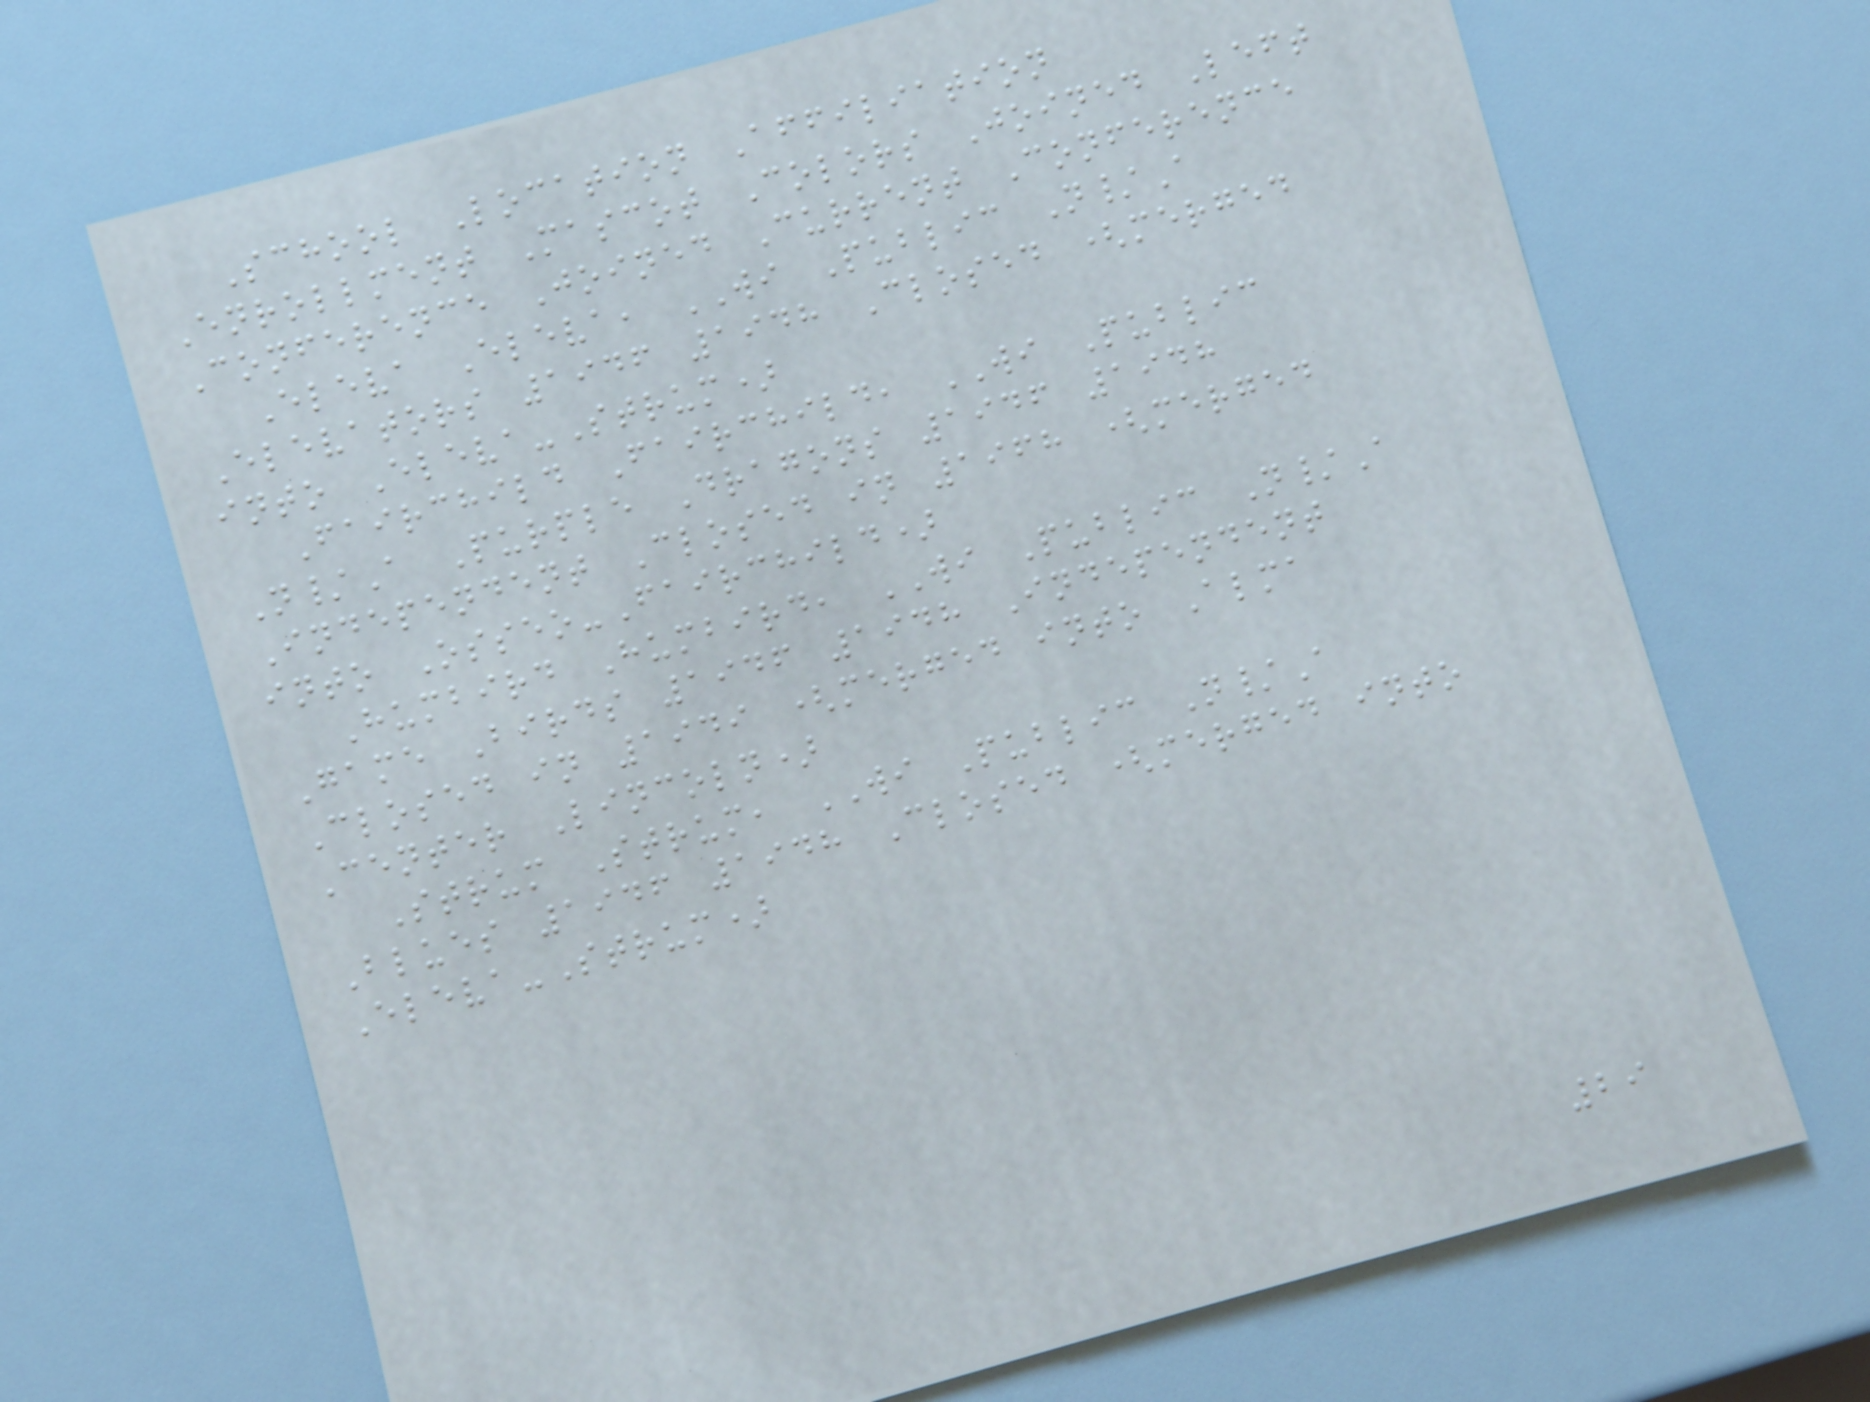School Location Affiliation
Enrollment Mascot Colors Joined Left
Conference Joined Current Conference
Eleva Eleva, WI Public N/A
Elevators 1946 1948 Closed (merged
into Eleva-Strum)
Fairchild Fairchild, WI Public
N/A Purple Dragons 1946 1948
Independent Closed in 1968 (merged
into Osseo-Fairchild)
Humbird Humbird, WI Public N/A
Game Birds 1946 1948 Independent
Closed in 1949 (merged into Alma
Center Lincoln)
Strum Strum, WI Public N/A
Blues 1946 1948 Closed (merged into
Eleva-Strum)
29
